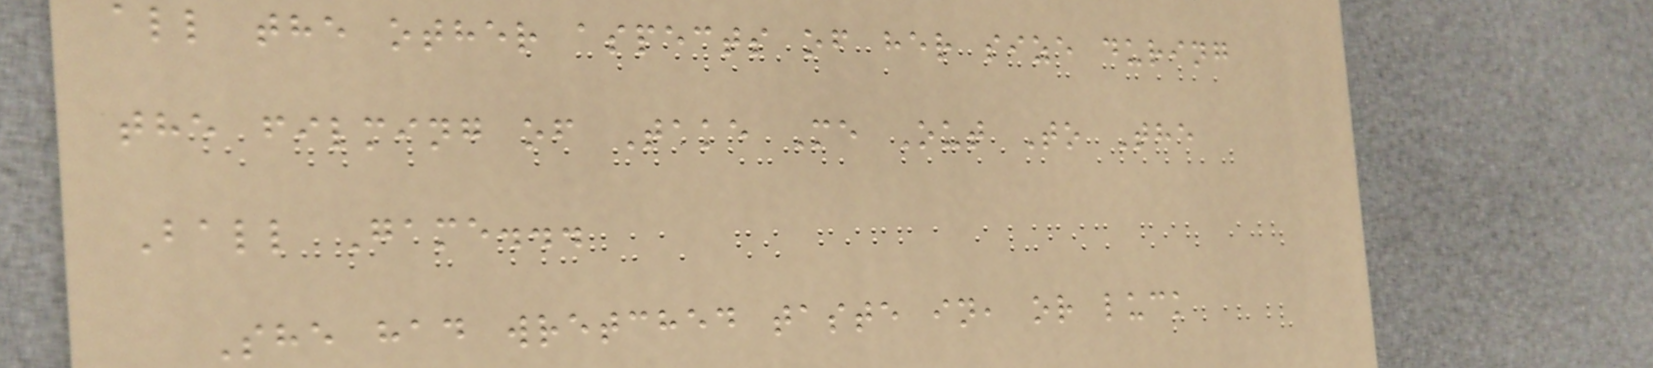all the other aspects of her size during
the filming of Take Me Out To The
Ball Game...
She had wretched taste in, or luck
